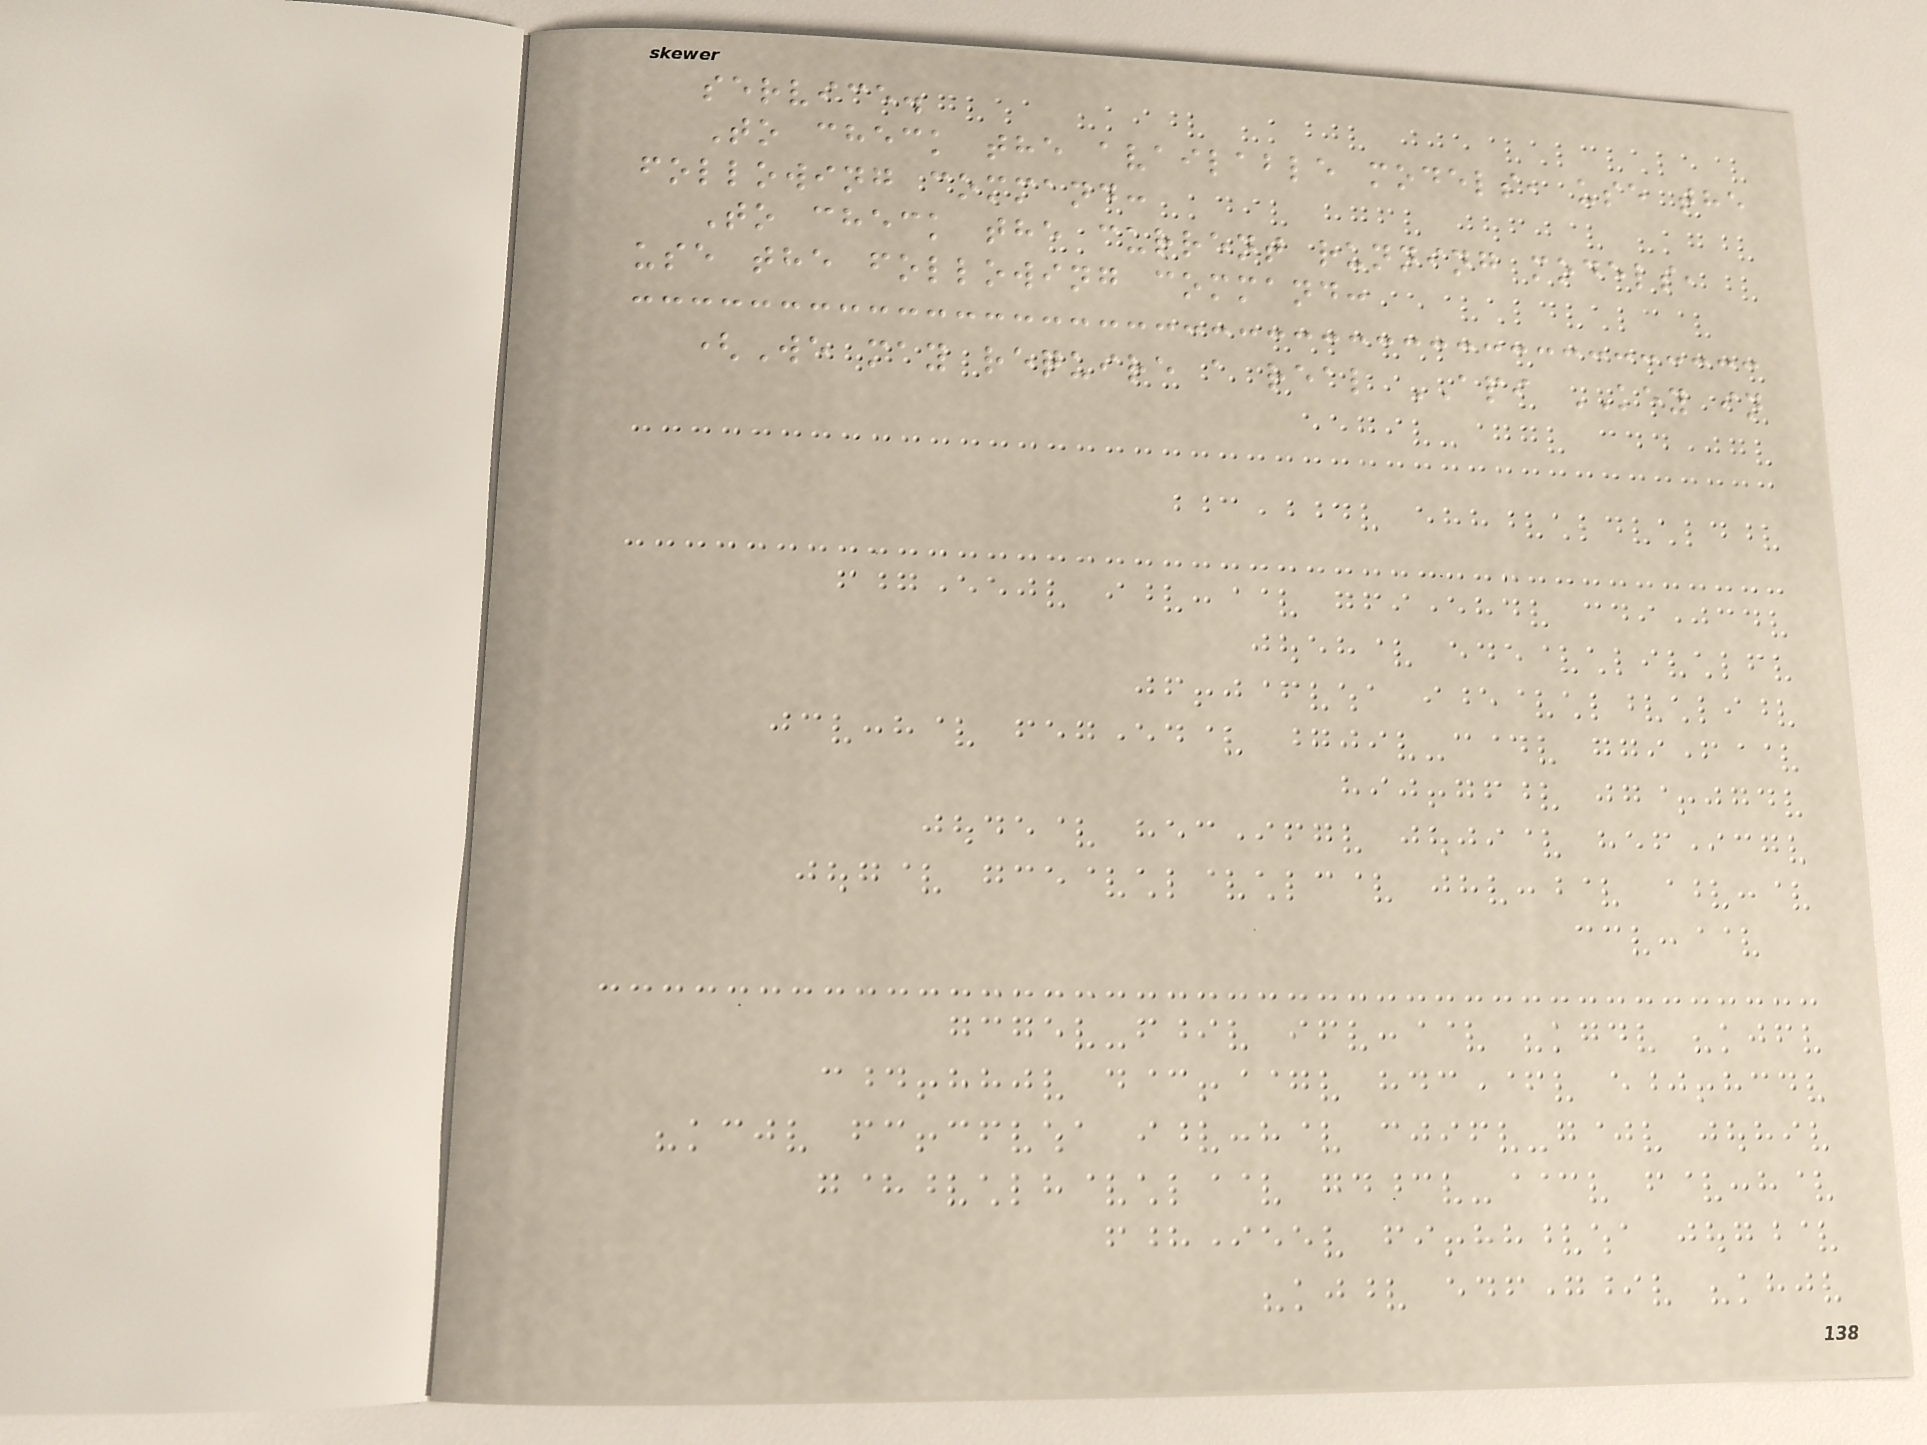service.
To check the available models, use the
following command:
To check the current running models,
use the following command:
(We may require a real API KEY in
